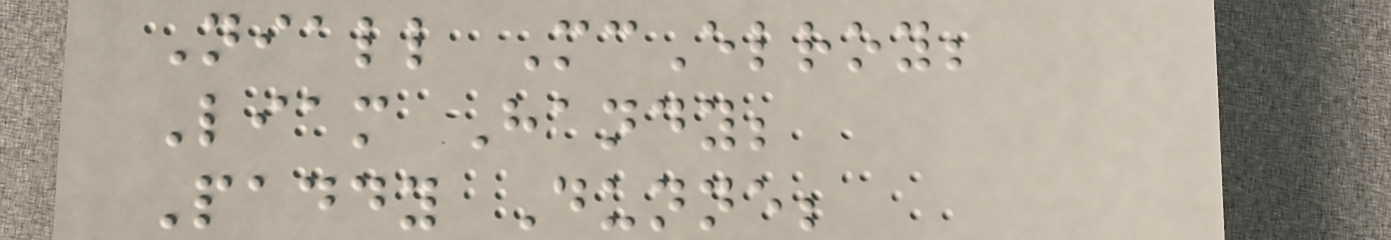Niall McElroy;
Liam Handy;
Paddy Dunne;
